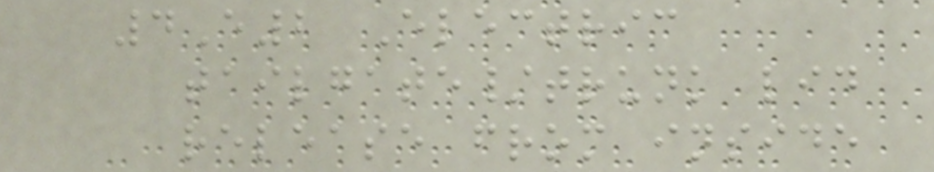4E2 Electric
tailgate/trunk lid
release from inside
